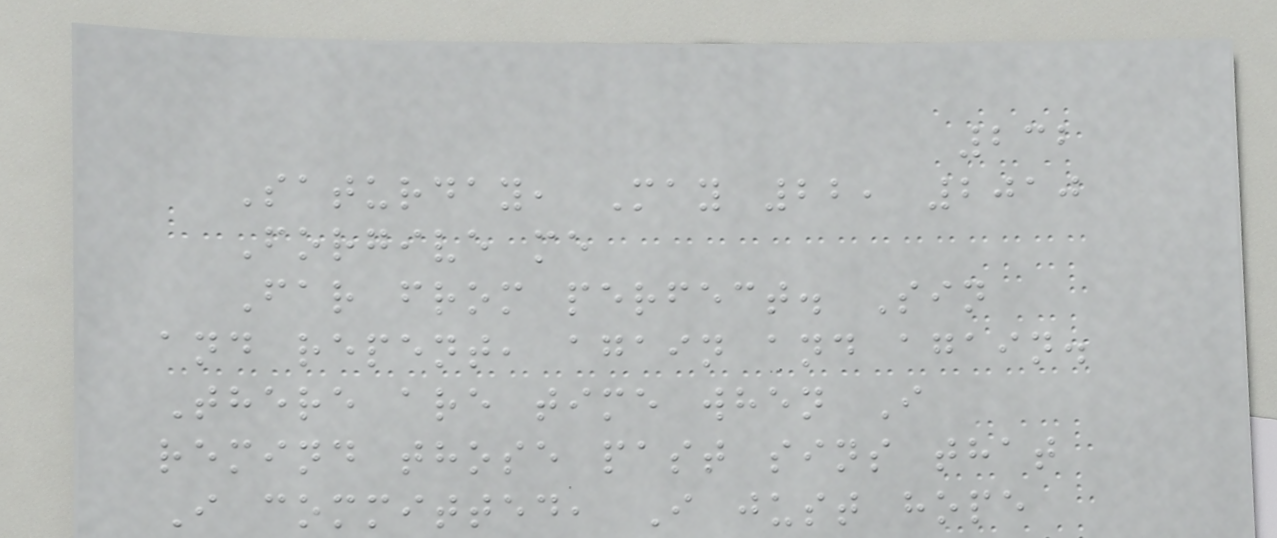232
Saturday, May 22, 2010
Forgive me
Far from perfect. Sin
and repent, again and again.
There are time when I
remind those past sins that
I committed, I just hope
